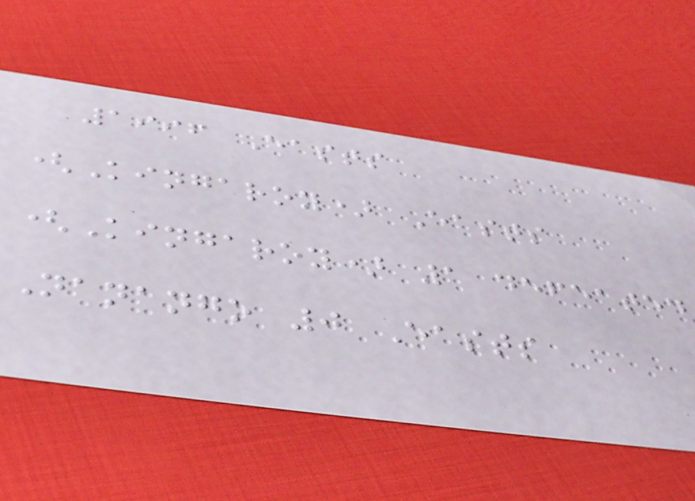1996 Easts
(Kingaroy) Easts
(Kingaroy) 1 defeated
Nanango 0 Easts
